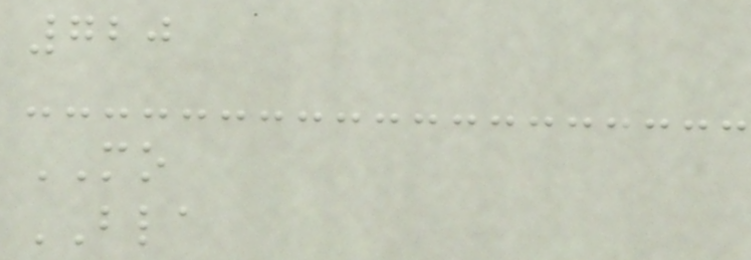720
MO
BLA
